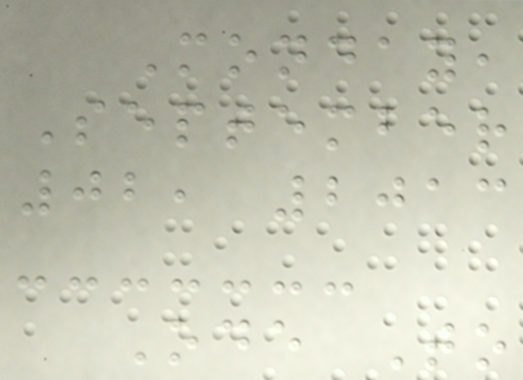Monday,
September
02, 2013
Ode To
